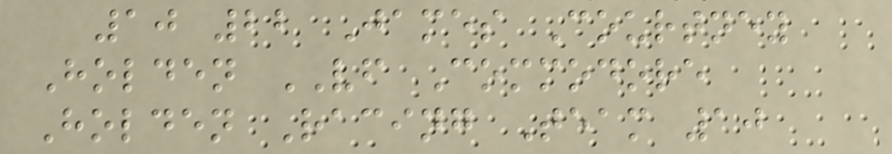10 22 James Courtney
Holden VF Commodore
Holden Racing Team 10
